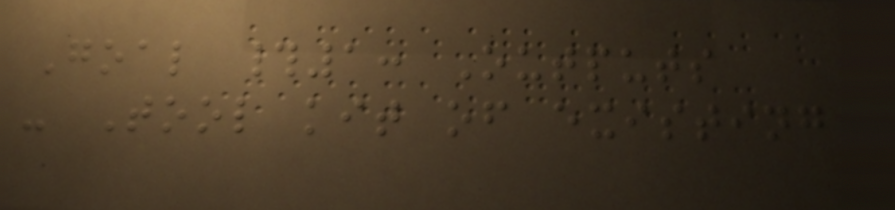Goal #1: Outputs
- Tool kit of existing
